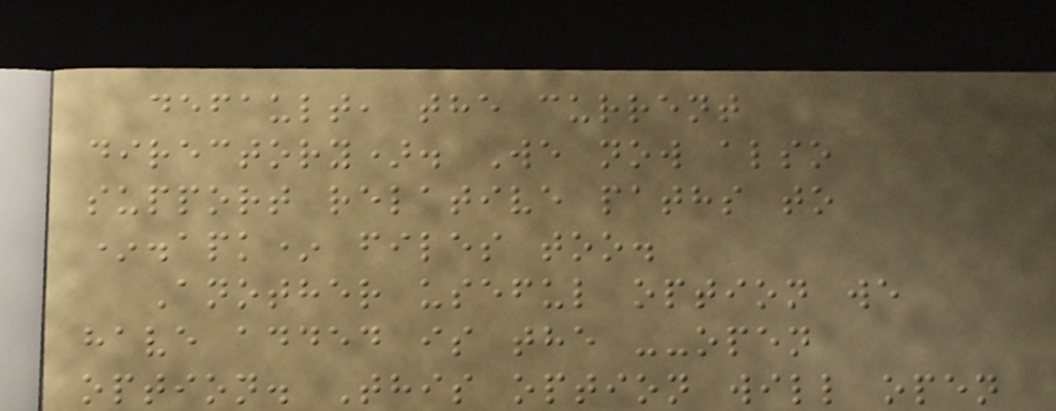default, the current
directory). We now also
support relative paths to
*.apk* files too.
Another useful option we
have added is the --open
option. This option will open
